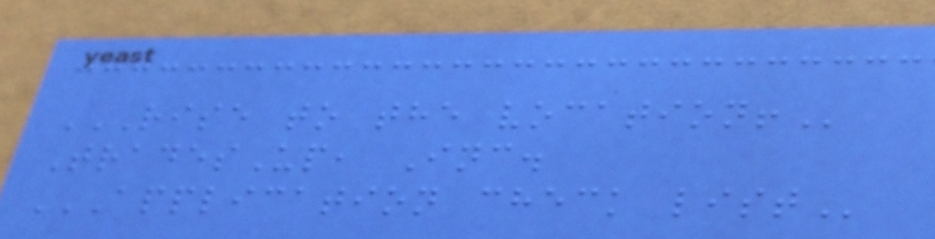RISE TO THE VOCATION!
TradesUp, Inc.
APPLICATION CHECK LIST
